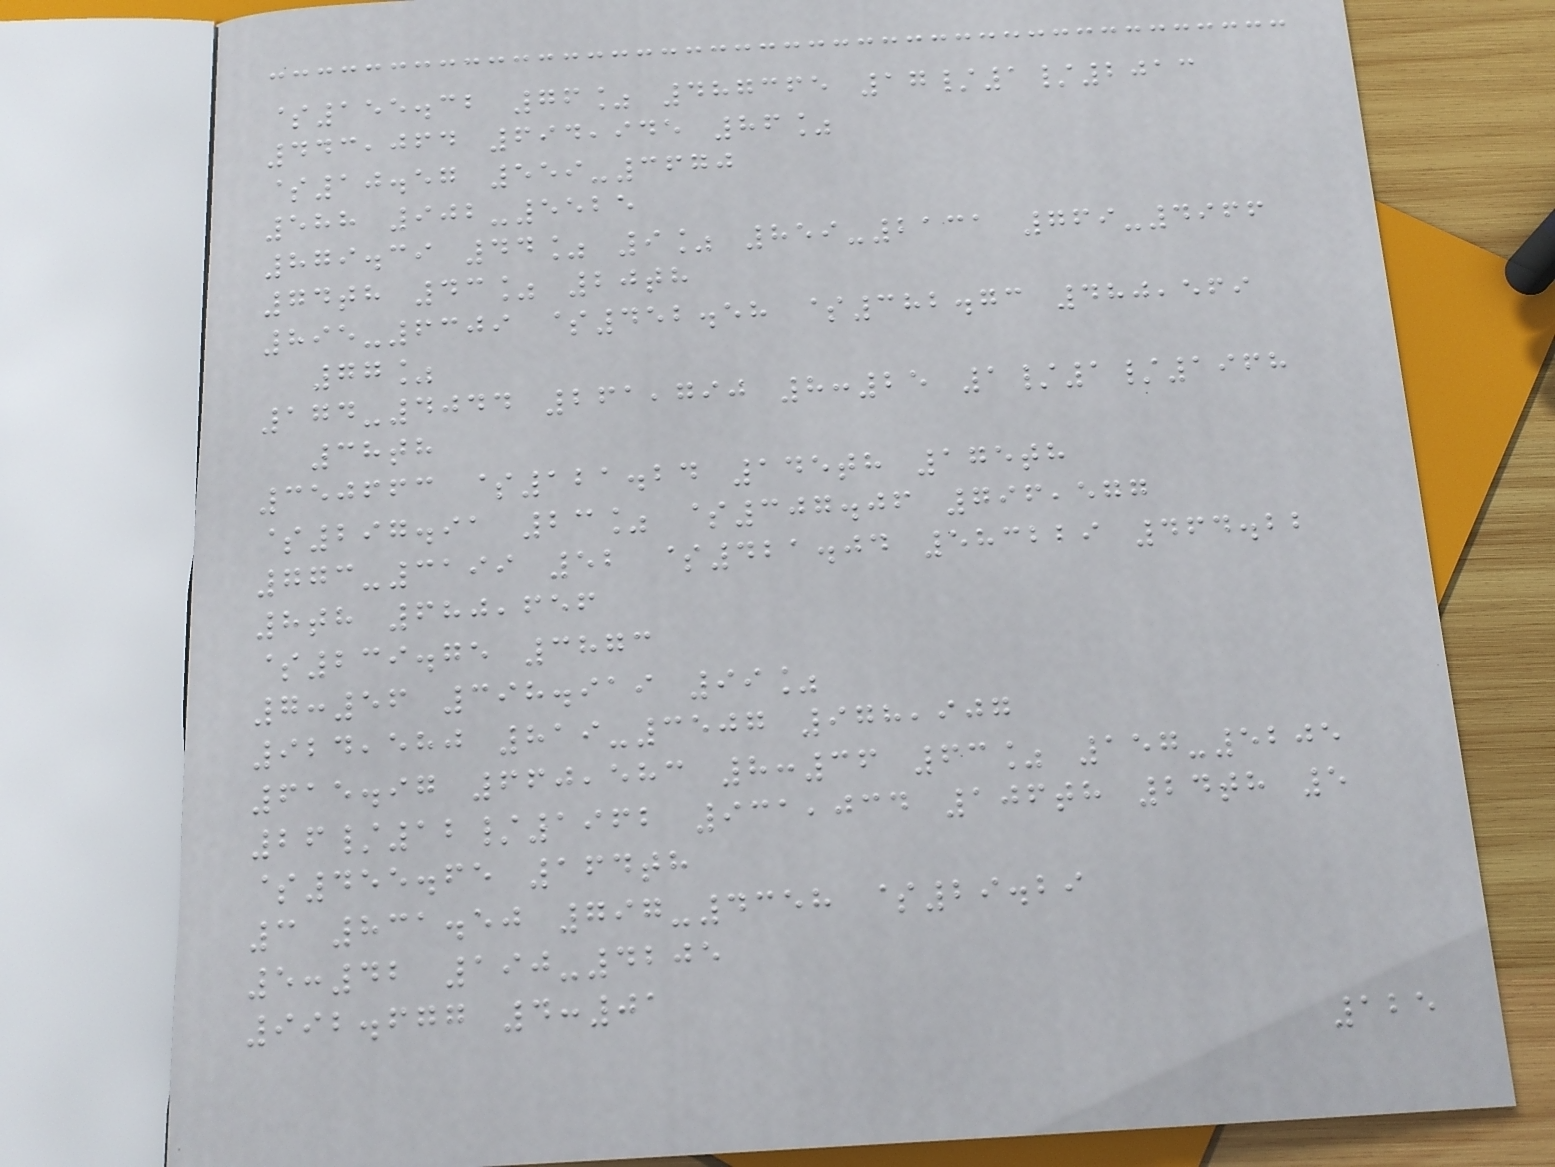$155.32 76% 487365 17/1/2013
443,064 694,945 86%
$10.57 559-3670
588 902-5525
879.39 44% 9% 859-2131 769-4966
74th 43% 20th
895-6309 $452.58 $382.73 480,569
77%
174-4044 261,790 8:25 1/1/1968
38th
350663 $121.24 145th 175th
$297.91 23% $307.06 796,577
773-3199 52 $421.04 583229 464.22
8th 680,656
$239.75 3873
7:56 398.919 99%
924,580 819-3507 978,907
615.97 660,583 8:36 63% 157-5205
26/12/1962 931,034 106th 24th 5
$455.65 164th
3 831.50 797-4358 $29.29
5:42 190-4205
992.677 4:01
125
